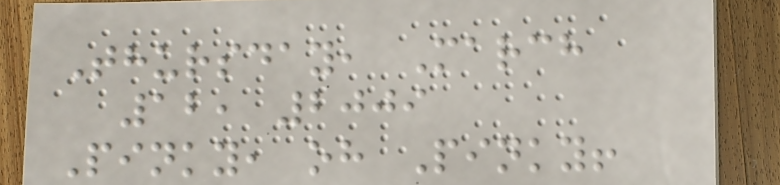Thursday, March
12, 2009
Pinky, oh Pinky!
